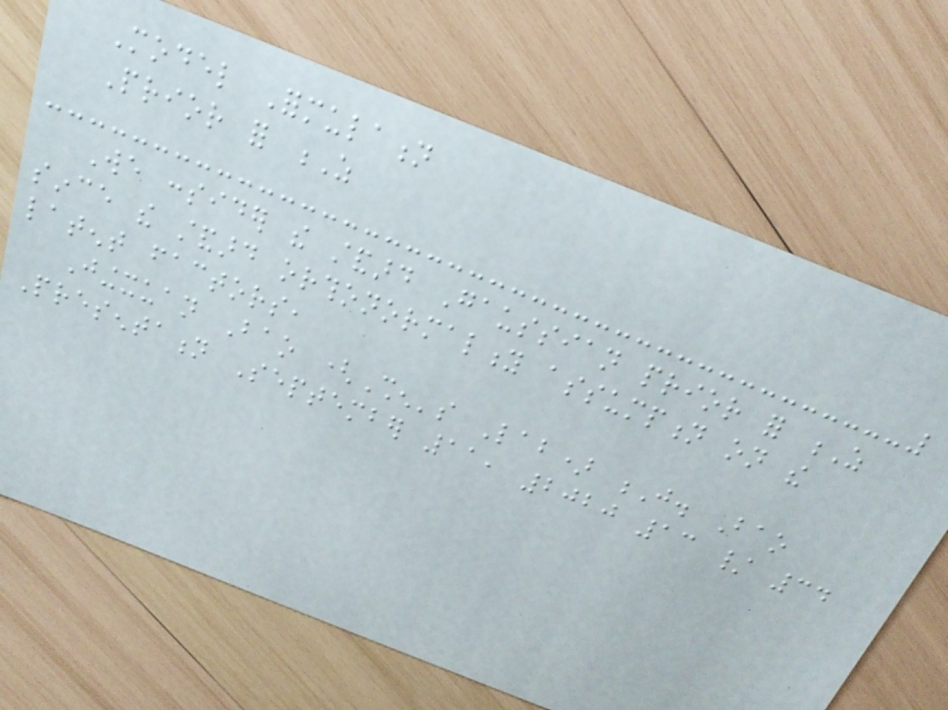Model Formulation
Prior for Z
We consider the standard Gaussian prior for Z
since the standard orthonormality assumption on the
latent factors,
Jingxuan Bao (Shen's Lab) J. Bao
Presentation September 11, 2020 13 / 34
